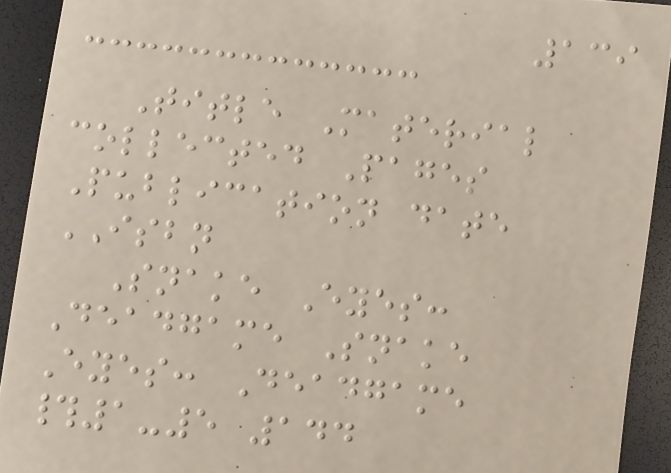139
Title Material
collected Pages
Publication date
ISBN
Snake Eyes:
Deadgame Snake
Eyes: Deadgame
#1-5 144
